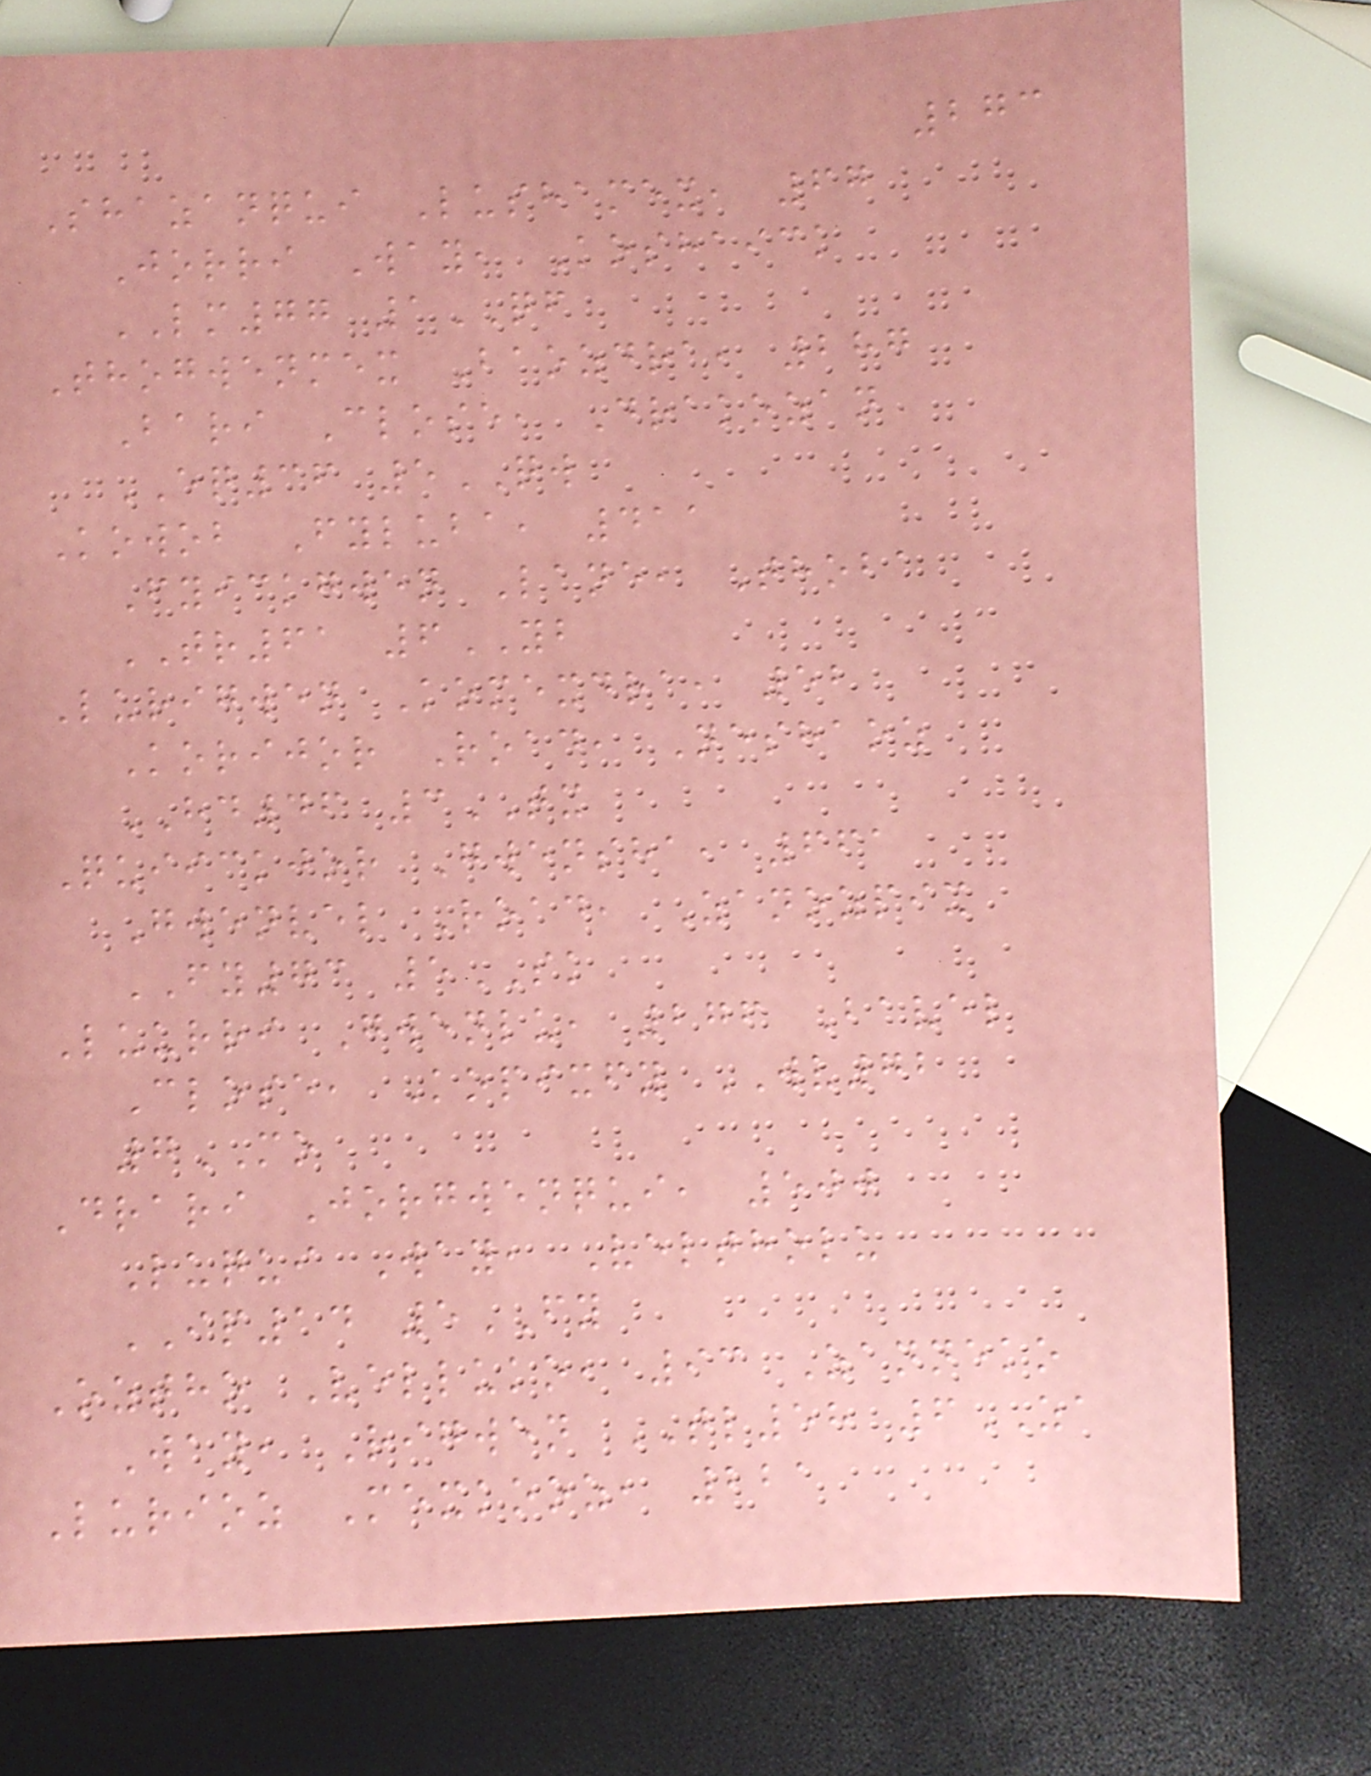273
Shazanqui Lushamex, 67
Jorri Way, Koshaick
LM77 1QF
Thogwenmex Baozdra, 287
Bari Close, Drakozan
EQ36 5QW
Kowob Fyluba, 411
Fyickgwen Lane, Thoba
TR61 6YB
Lurigwen Komexdra, 52
Korijor Road, Neshaoz
HD46 3TX
Quiickjor Gwensha, 661
Gwenvel Road, Zanozpix
FY73 5SK
Luurri Gwenlu, 276 Bavel
Close, Kopixfy WV72
7MO
Drari Jorgwenqui, 500
Luqui Way, Veltholu
IP14 5FY
Oztho Velluko, 93 Zanneko
Way, Rigwen TL58 6ZA
Lurioz Mexkooz, 221
